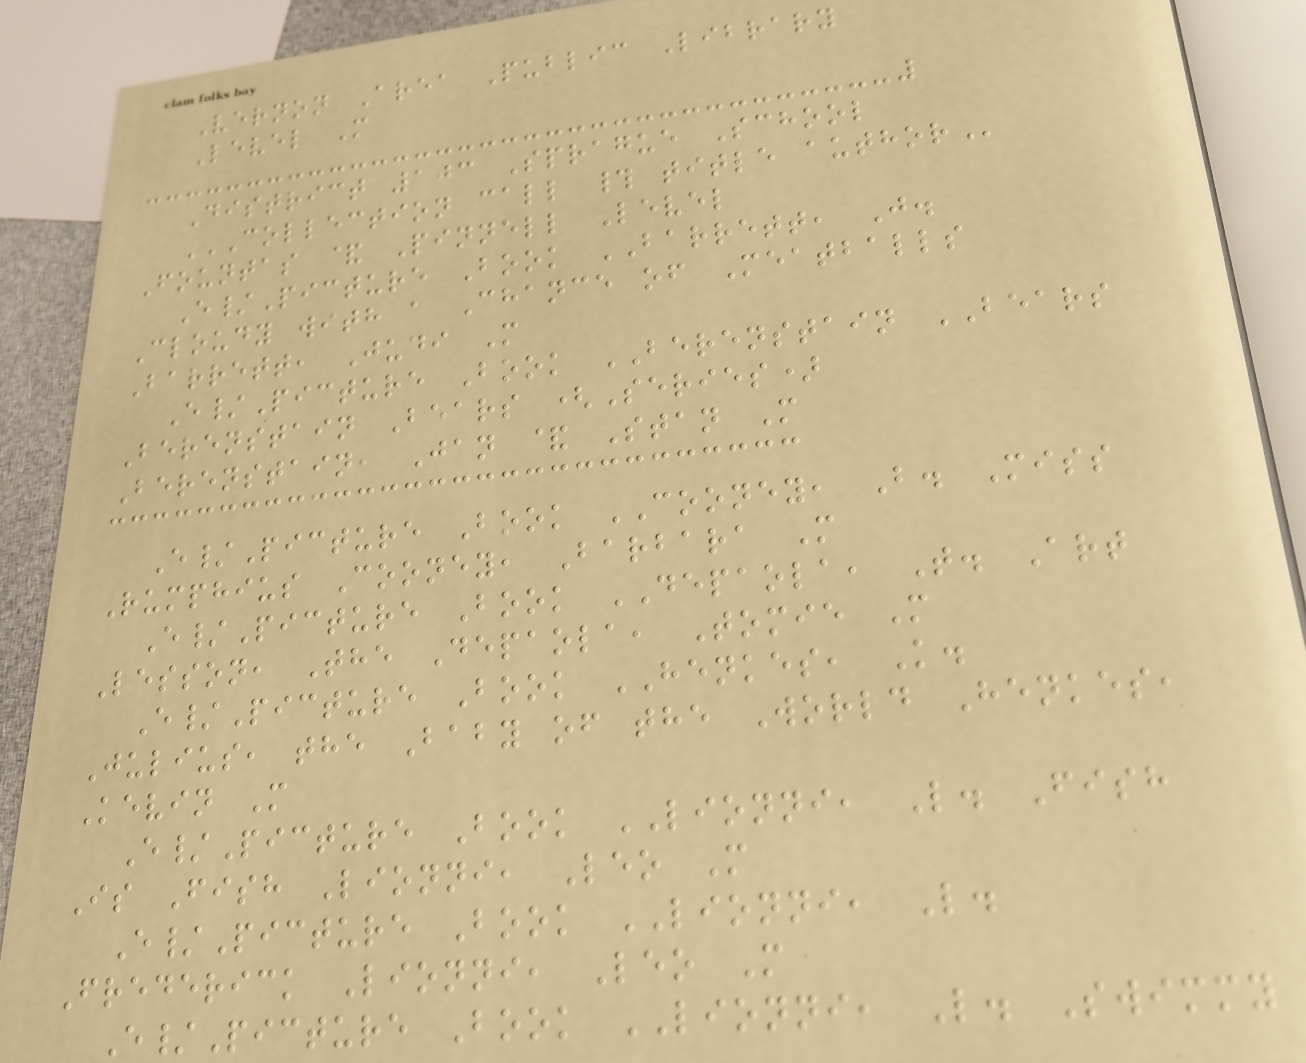Vernon Area Public Library
Level M
District 103 Sprague School
COLLECTION CALL # TITLE AUTHOR
Fountas & Pinnell Level
E/Picture Book BARRETT, J.
Cloudy with a Chance of Meatballs
Barrett, Judi M
E/Picture Book BERENSTAIN BEARS
Berenstain Bears (Series)
Berenstain, Jan & Stan M
E/Picture Book COONEY, B. Miss
Rumphius Cooney, Barbara M
E/Picture Book DEPAOLA, T. Art
Lesson, The Depaola, Tomie M
E/Picture Book HENKES, K.
Julius, the Baby of the World Henkes,
Kevin M
E/Picture Book LIONNI, L. Fish
Is Fish Lionni, Leo M
E/Picture Book LIONNI, L.
Frederick Lionni, Leo M
E/Picture Book LIONNI, L. Swimmy
